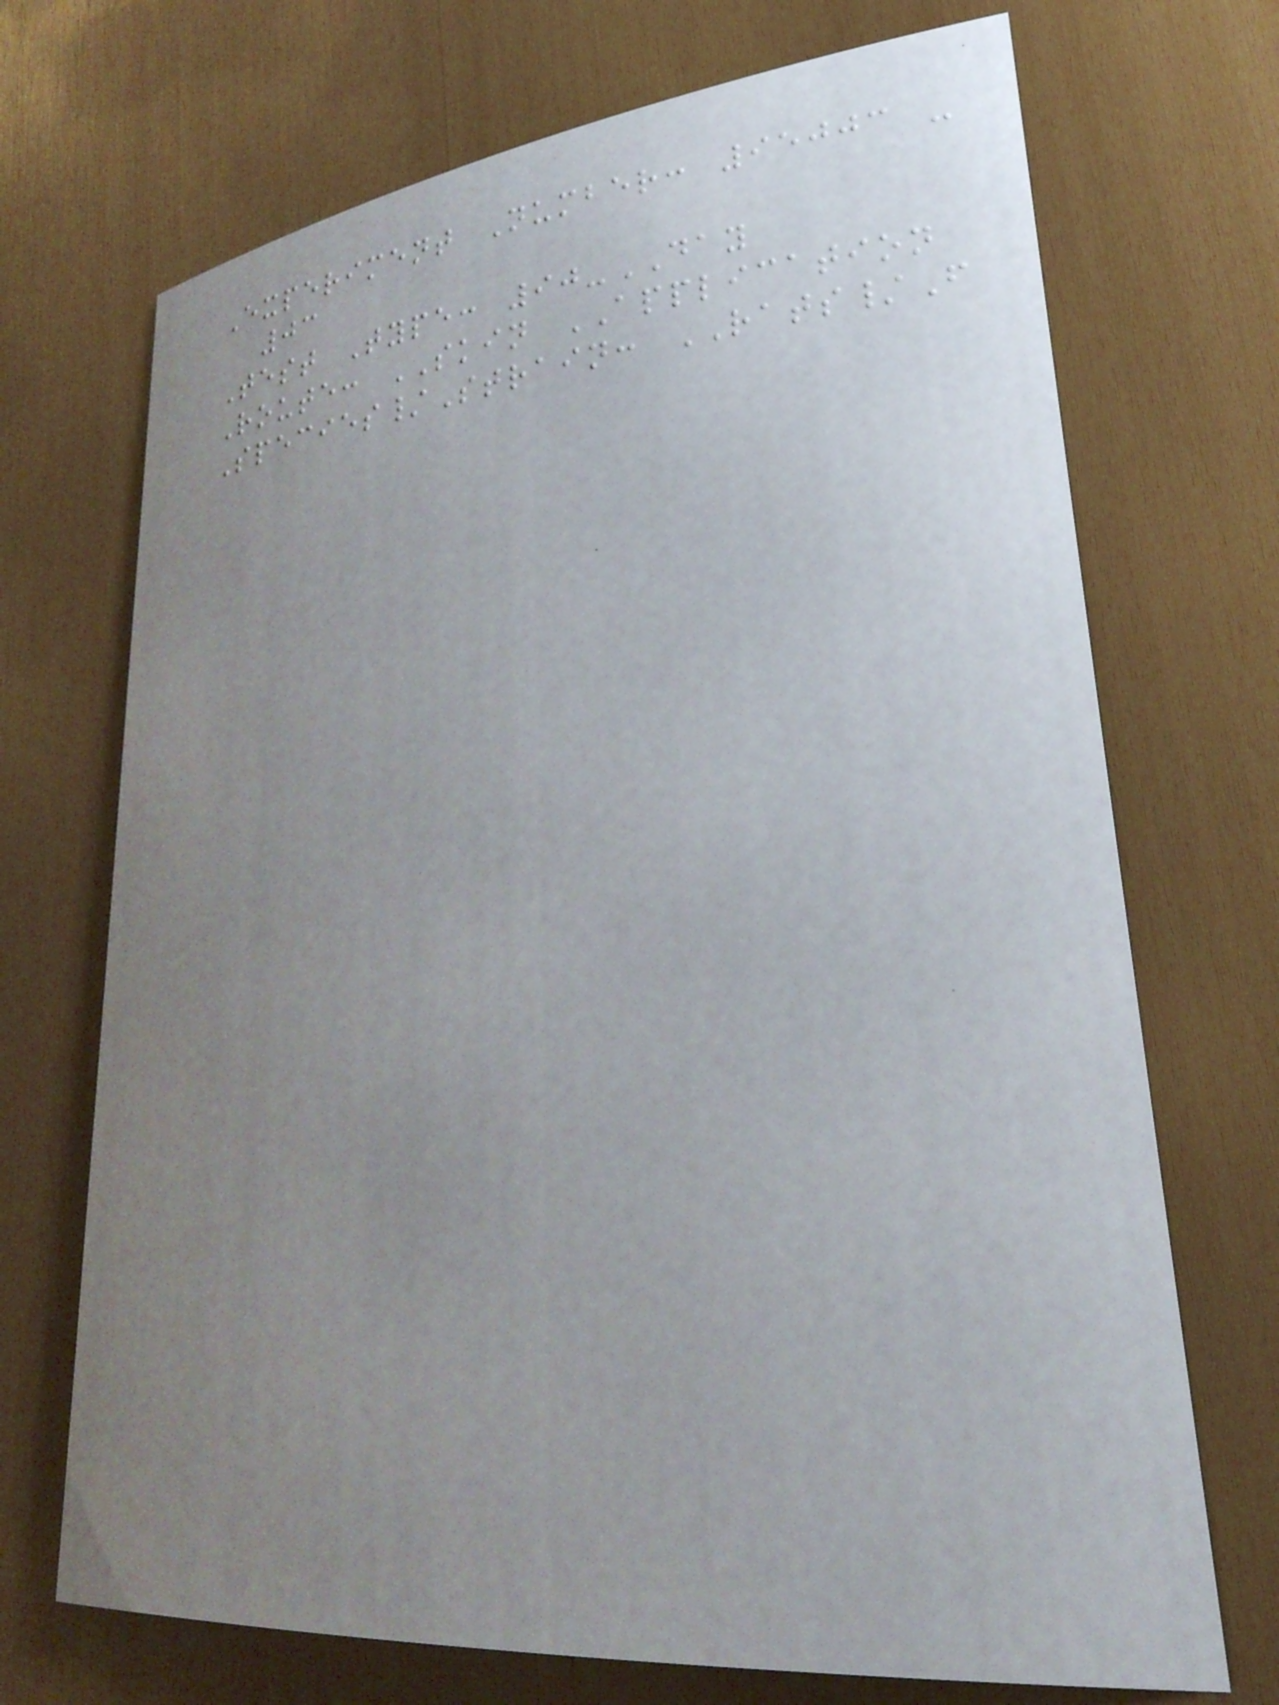Experiment Number: 95003 -
03
Test Type: 90-DAY
Route: SKIN APPLICATION
Species/Strain: RATS/F
